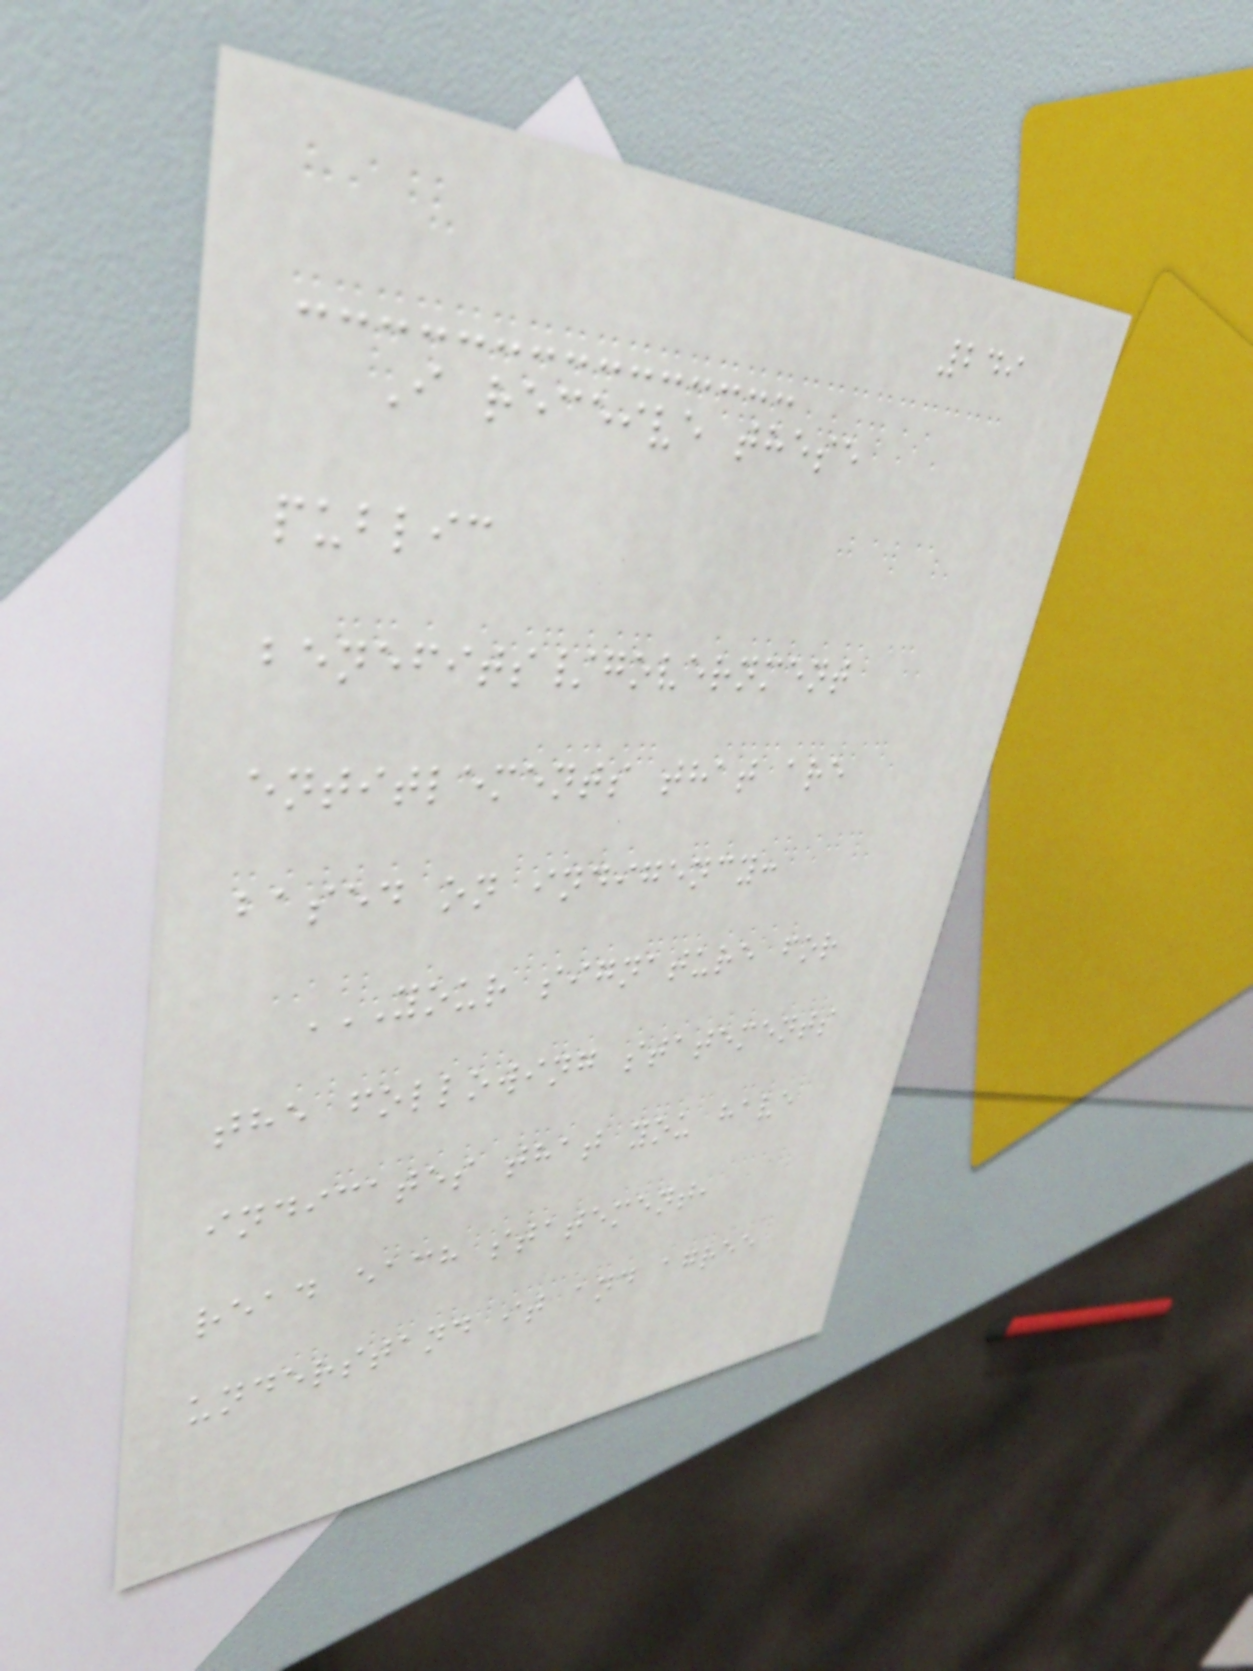249
I receive these
public
benefits/government
entitlements that are
based on indigency:
YOUR SIGNATURE FOR
THE FOLLOWING STATEMENTS
INDICATES THAT YOU HAVE
READ EACH STATEMENT,
UNDERSTAND IT AND AGREE
